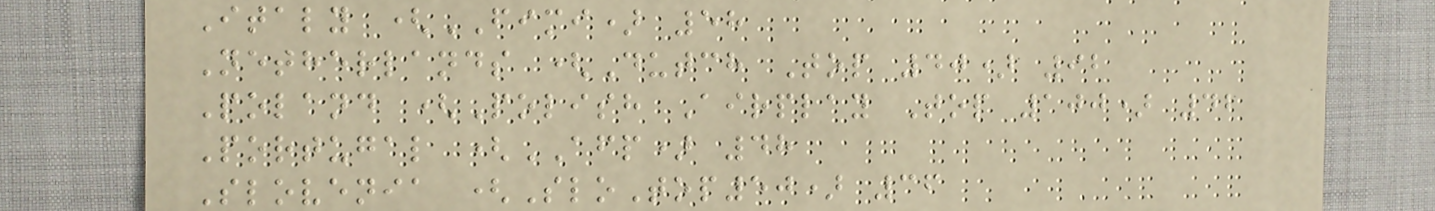Italy (FIMI) 58
Netherlands (Dutch Top 40) 92
Poland (Polish Airplay Top 100) 42
Portugal (AFP) 48
Slovenia (SloTop50) 36
